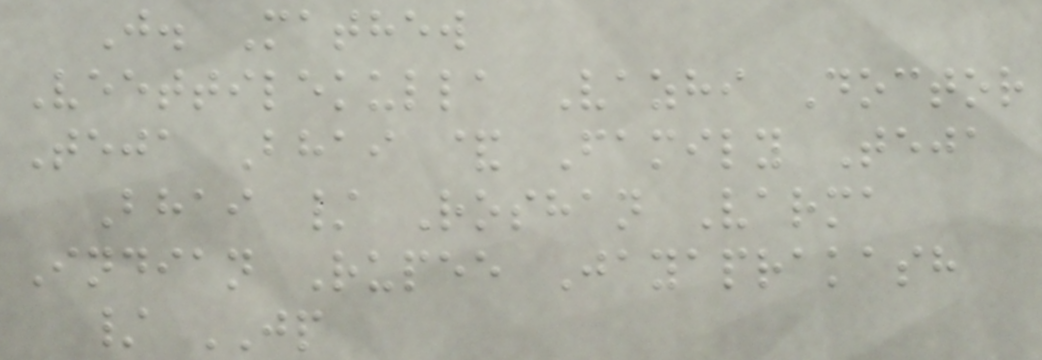J. Mathew
Veettilekulla Vazhi Doctor
Teja Bhai & Family Teja
Bhai / Roshan Varma
Indian Rupee Jayaprakash
/ JP
